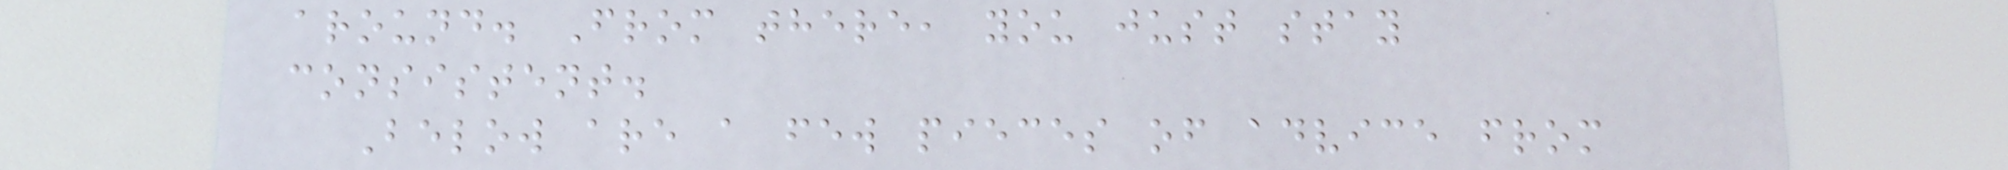around. From there, you just stay
consistent.
Below are a few pieces of advice from
